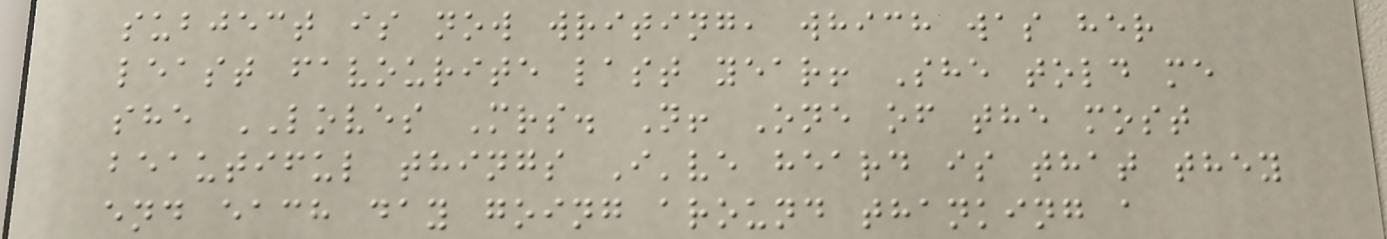subject is now writing, which was her
least favourite last year! She told me
she LOVES Mrs. N! One of the most
beautiful things I've heard is that they
end each day going around thanking a
